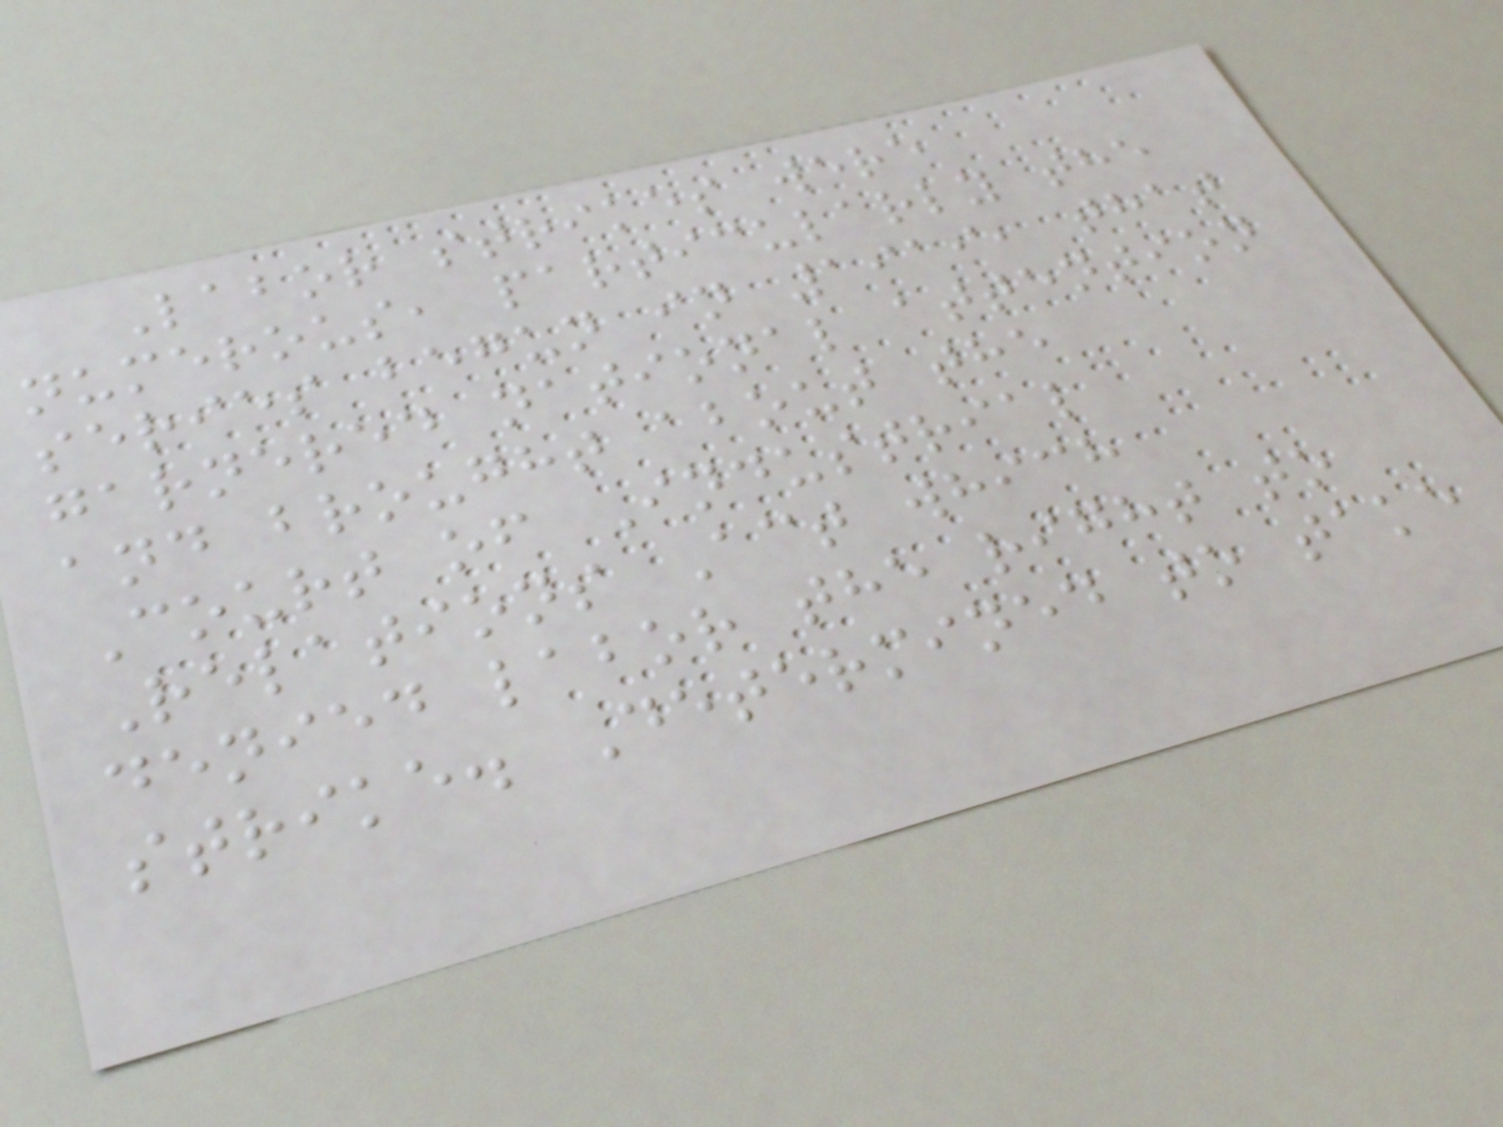Labor strikes were
numerous, particularly the
series begun in 1919, that
garnered national attention
and brought about the
Court of Industrial
Relations Act which
denied labor the right to
strike. Determined to take
